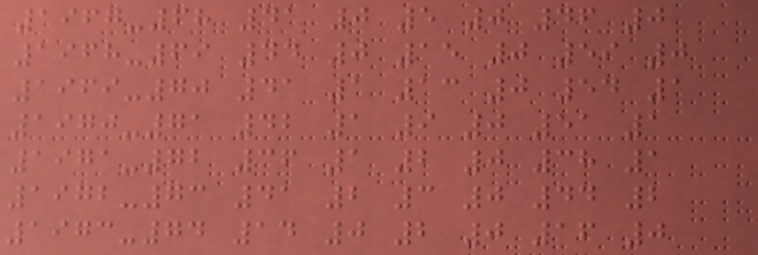1967-68 41 0 5 0 46 0
1968-69 44 0 15 0 59 0
1969-70 41 1 13 0 54 1
1970-71 42 1 9 0 51 1
1971-72 36 1 2 0 38 1
1972-73 41 2 3 0 44 2
1973-74 14 0 2 0 16 0
